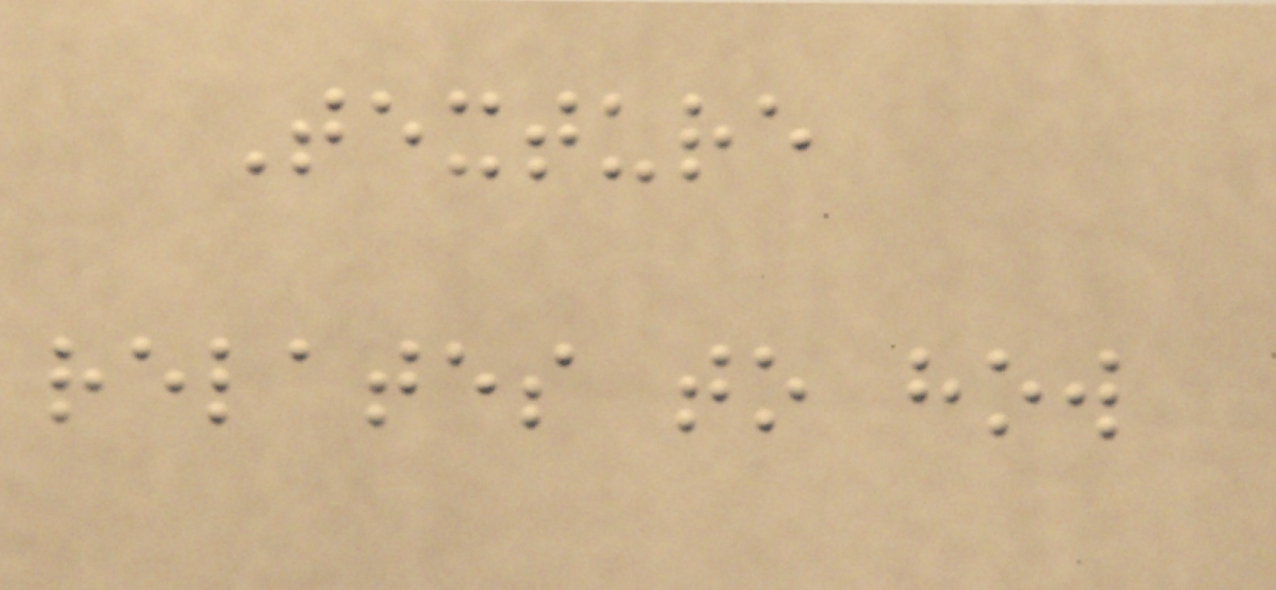Texture
relates to how
